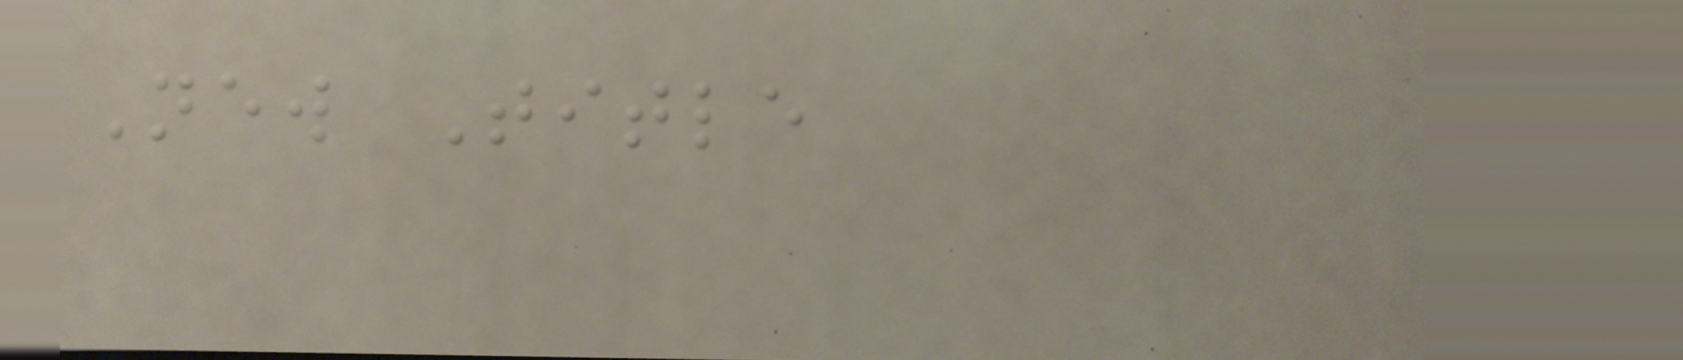New Title
